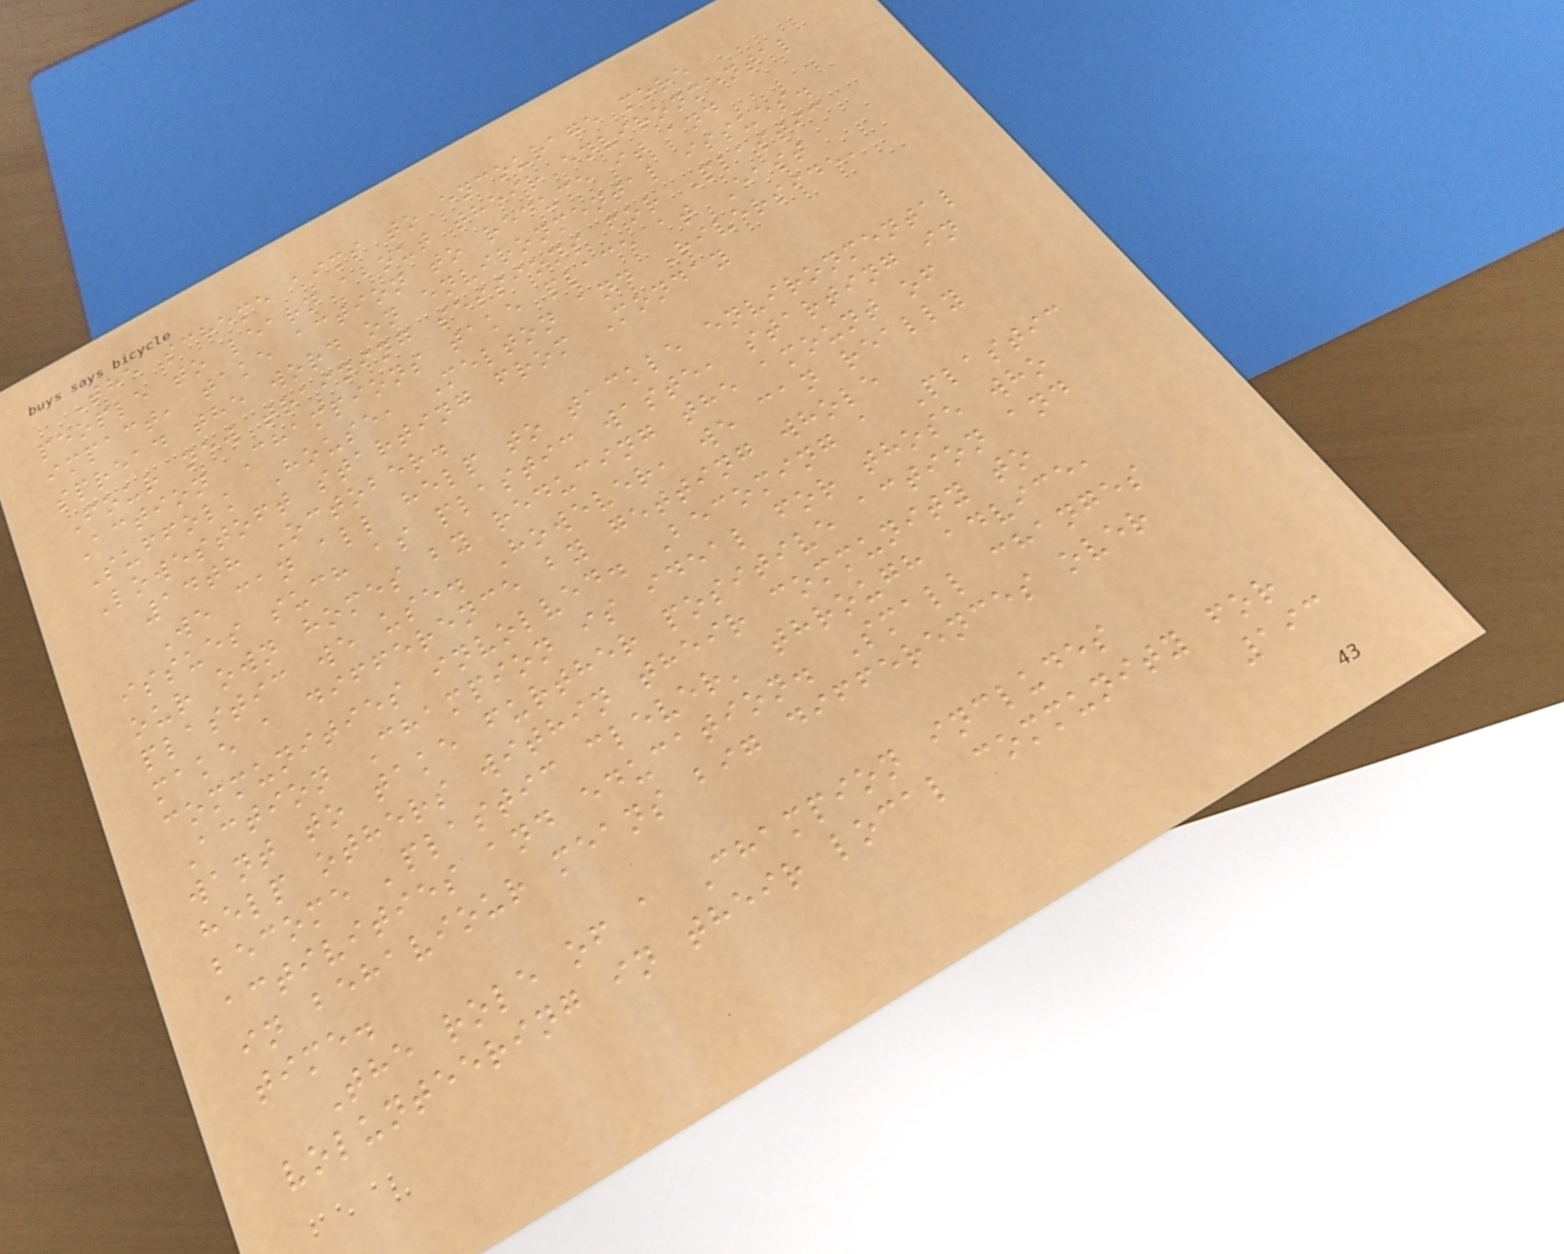The scheme aims to encourage more
people to learn about their environmental
impact, take action to reduce it and
spread the word on environmental issues.
Four new training sessions for Plastic
Action Champions take place at East
Suffolk House, Melton and Riverside,
Lowestoft starting from Monday
14th October.
We can all help to tackle environmental
issues such as plastic waste, starting in
our own homes by reducing the amount of
plastic we use. However, we can really
make a difference by getting whole
communities involved. Becoming a Plastic
Action Champion is ideal for those who
want to take further positive action and
help others within their community to
become 'plastic clever' through advice,
activities and education. Small changes
in behaviour means big differences over
time.
The role of a Champion includes
volunteering in their local community for
193
